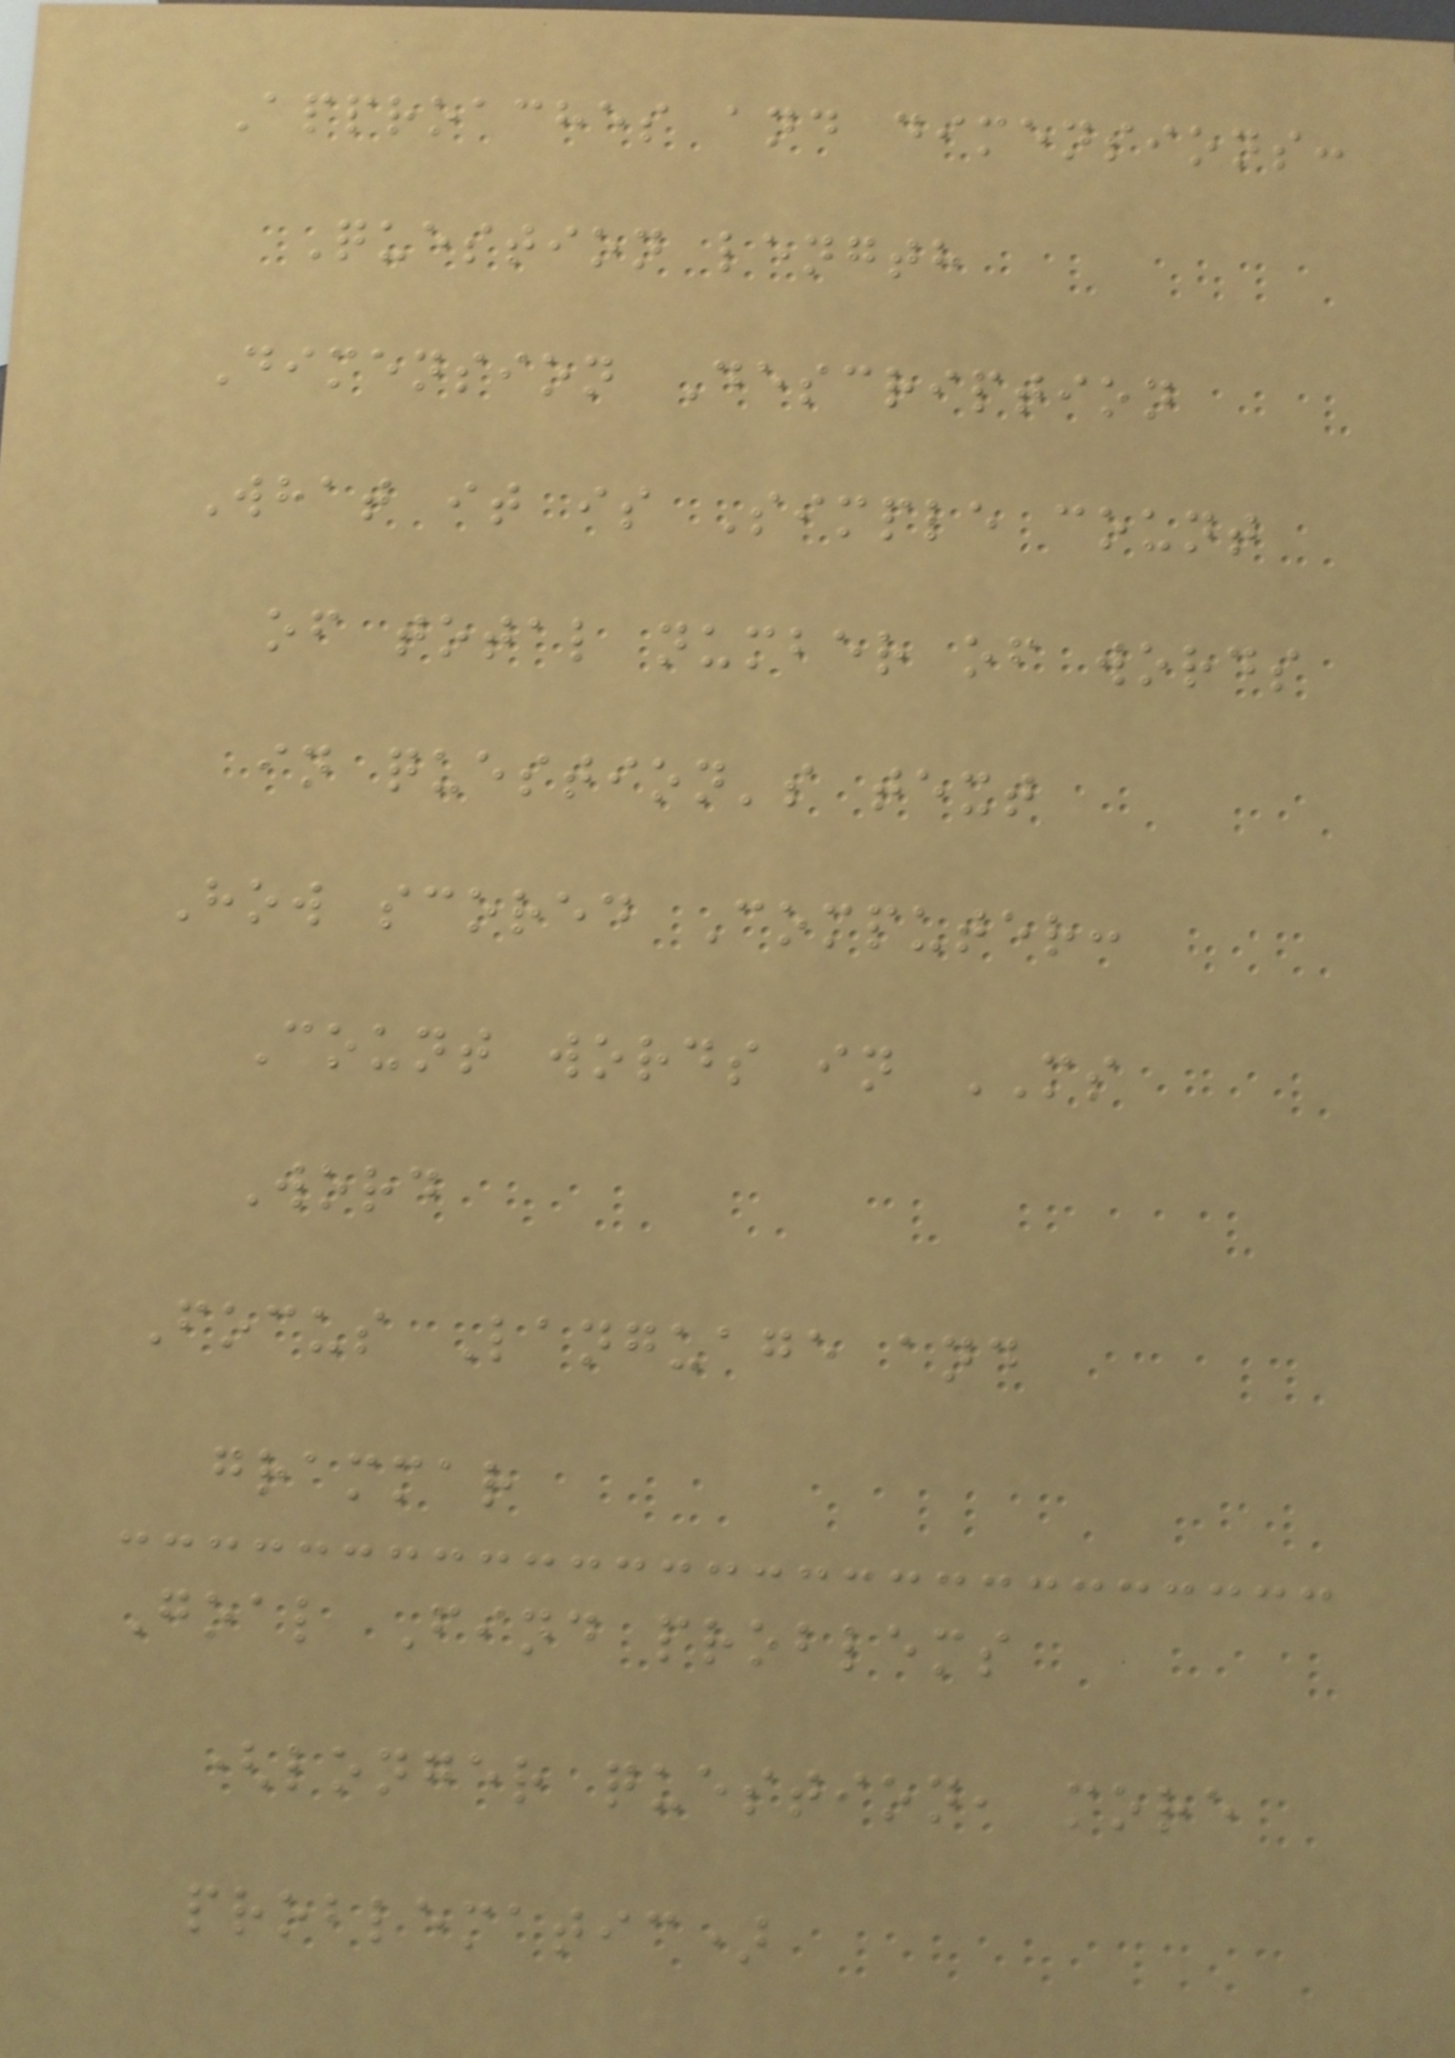Approaches and dimensions:
Question length
Dimension Description
What it is Simple count
of total number of words
in question's text
How scored Computer:
Count words in MS
Word
Focus Language and
grammar
Goal Find problems
(longer question, more
problematic)
